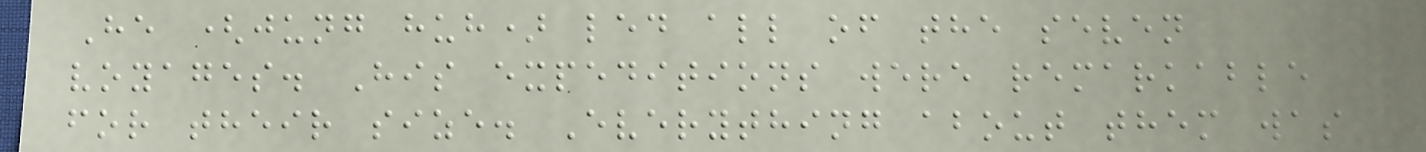He (jung huh) led all of the seven
voyages. His expeditions were remarkable
for their size. Everything about them was
